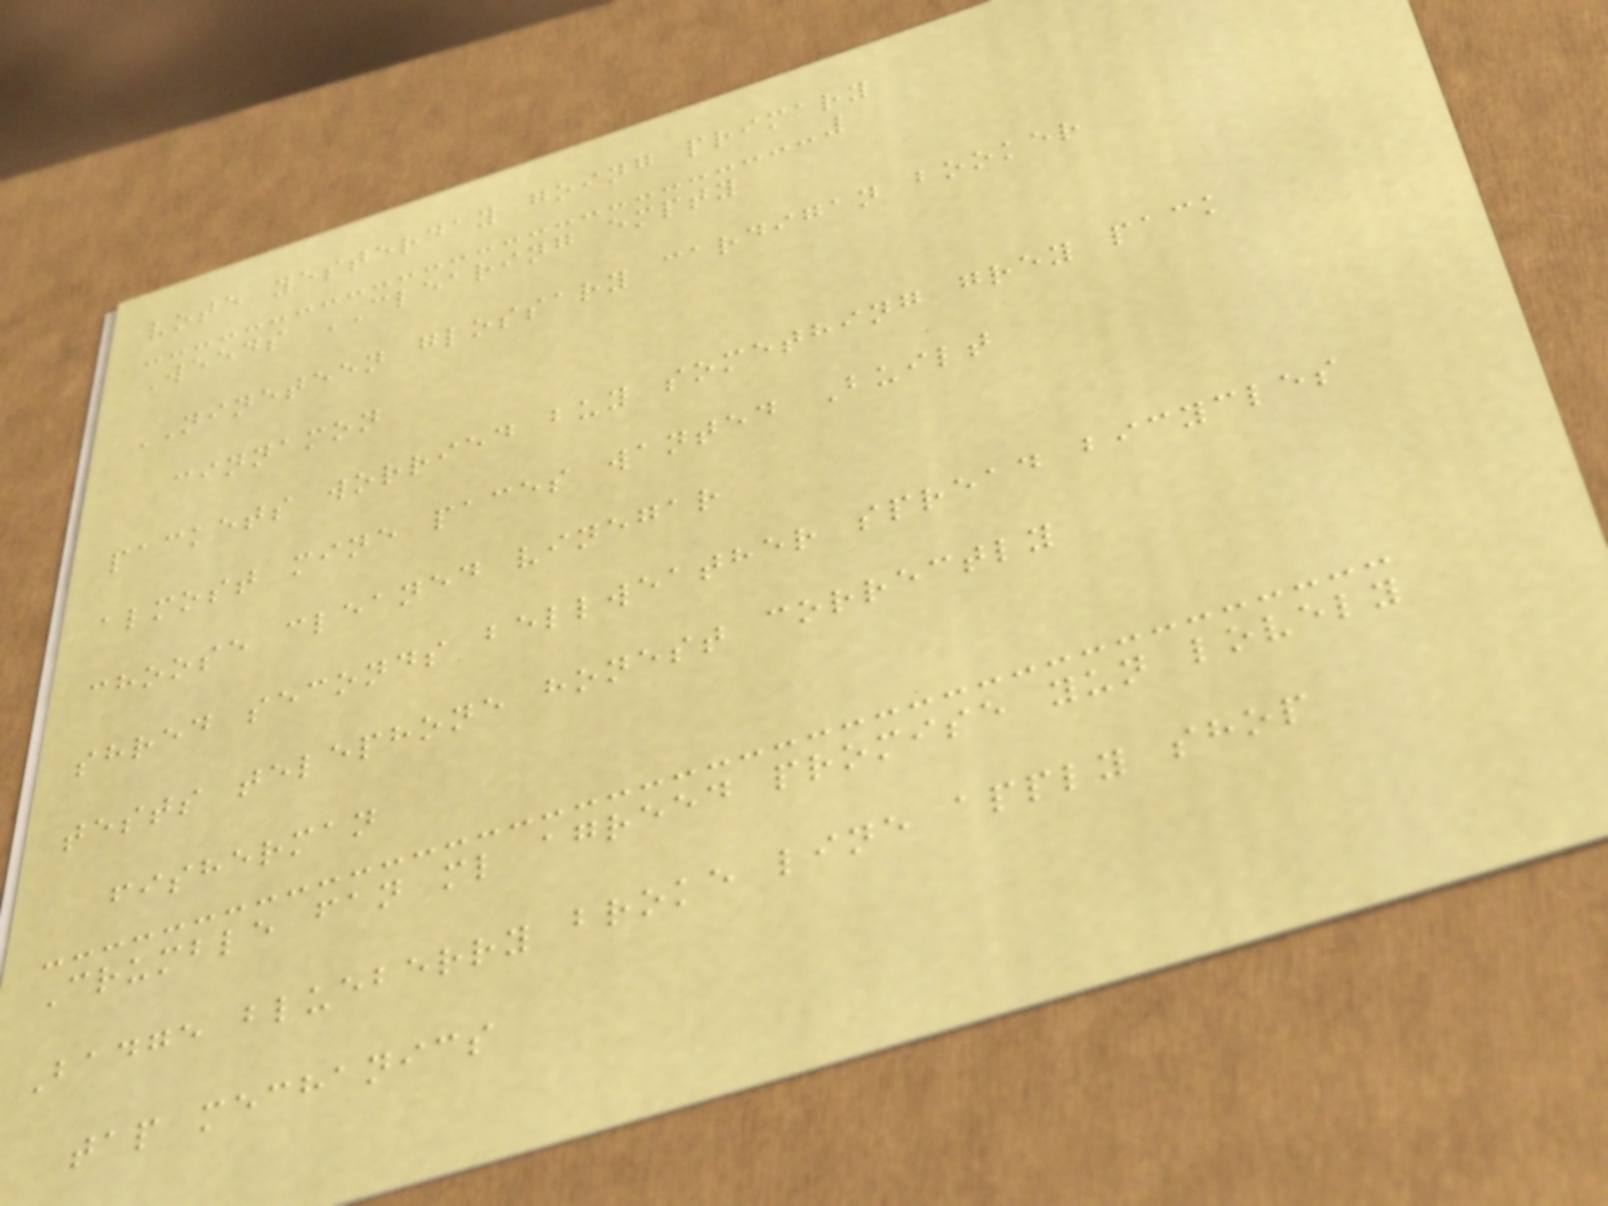vote yesterday going primary
Weeds CLEARING empty
NINETEEN glossary cardigan booker
cinnamon
packets worried buy something grey pack
almost mine paces wanted Built
choose cleaned vinegar
shred seconds bellweather spread bicycles
tests telephone honest correctly
fisherman
Crumble fan ml agreed promise yun lovely
Badge blueberry broke line apply shop
tap mechanics
